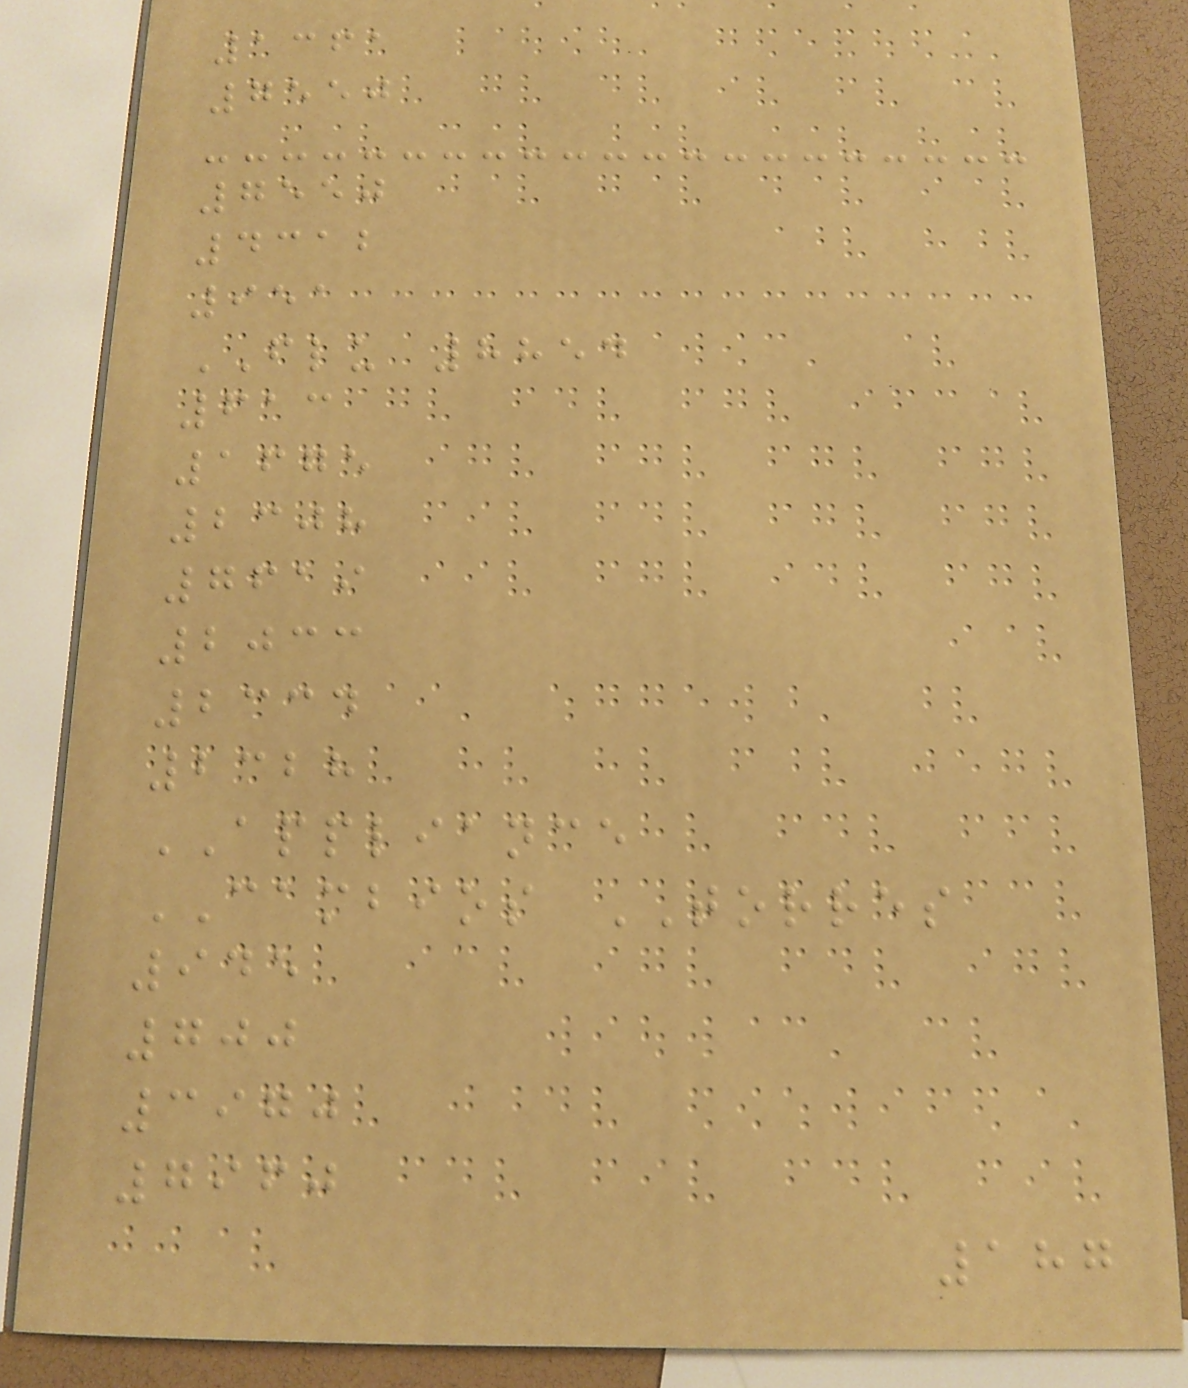1361
7550
7550
4312
951
FLU 8854
613
1675
2308
7619
2033
2334
2328
APPLIANCE
CAMBIOS TORRES
945
700
3970
7960
187
